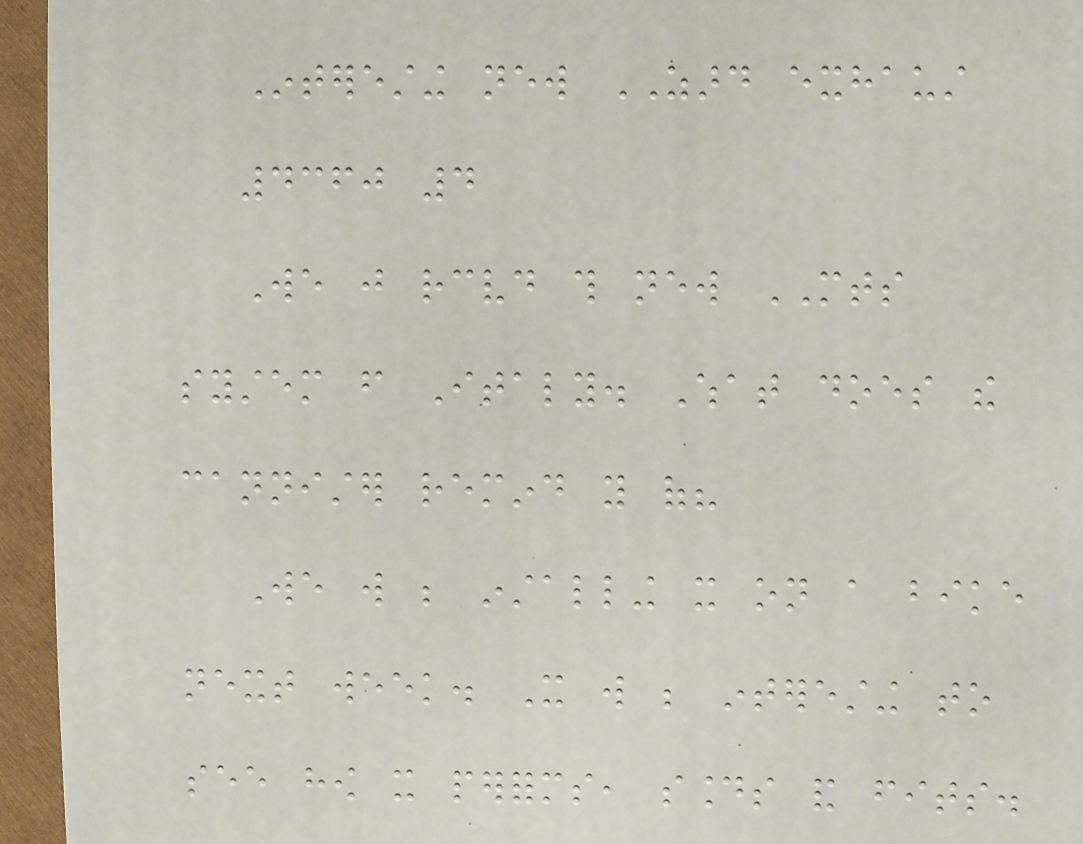Interesting new ZARD exhaust
4360 4
We just received this new MTS
system from Italy. What does the
cannister remind you of?
We will be installing it on a bike
next week. It will be interesting to
see how it performs, sounds and fits.
